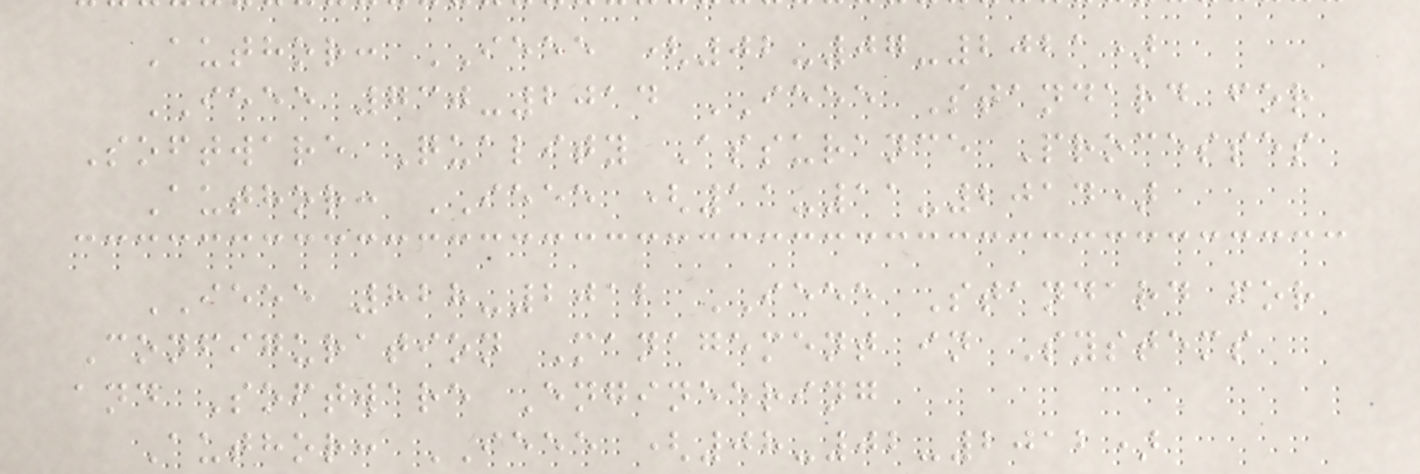Author: IEEE (02-07-2021)
IEEE 730-2014 IEEE Standard for
Software Quality Assurance Processes
Author: IEEE (11-11-2014)
IEEE 828-2012 IEEE Standard for
Configuration Management in Systems
and Software Engineering
Author: IEEE (08-02-2012)
